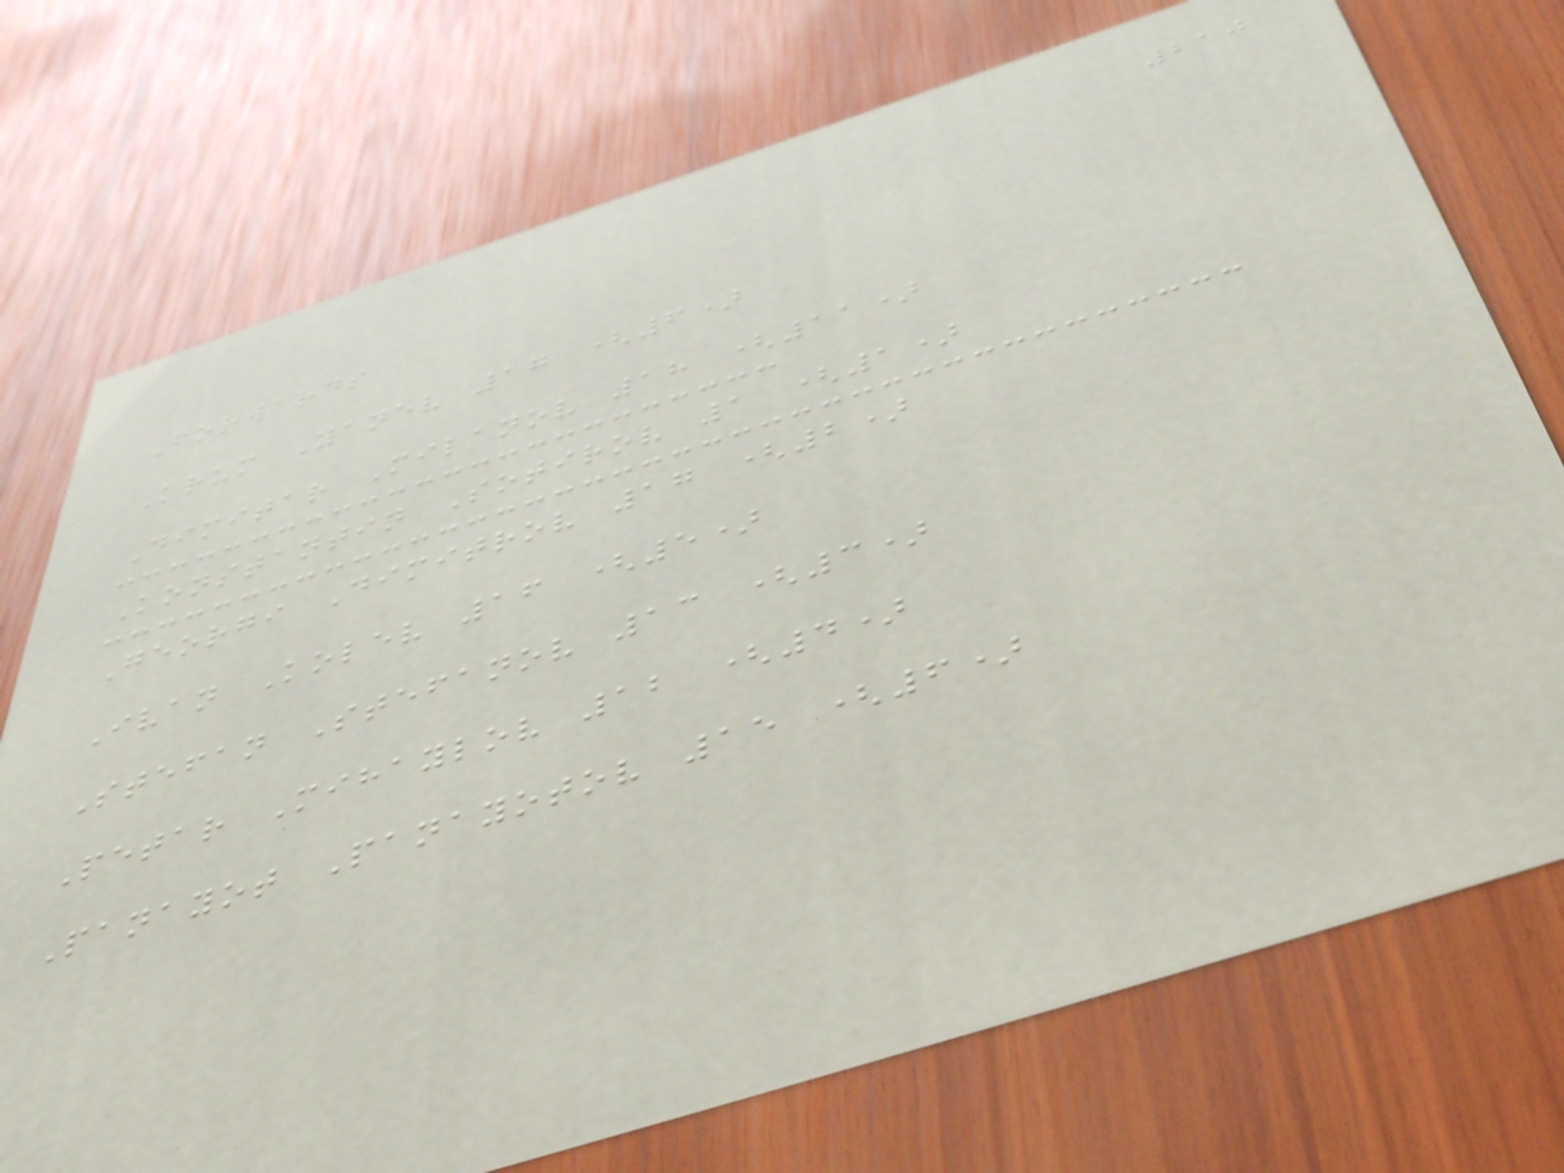210
Forwards
Krum Yanev 17 (6)
Dimitar Milanov 18 (11)
Konstantin Sotirov 1 (1)
Georgi Dimitrov 17 (2)
Ivan Kolev 16 (5)
Stefan Stefanov 13 (3)
Petar Mihaylov 12 (4)
Panayot Panayotov 15 (6)
